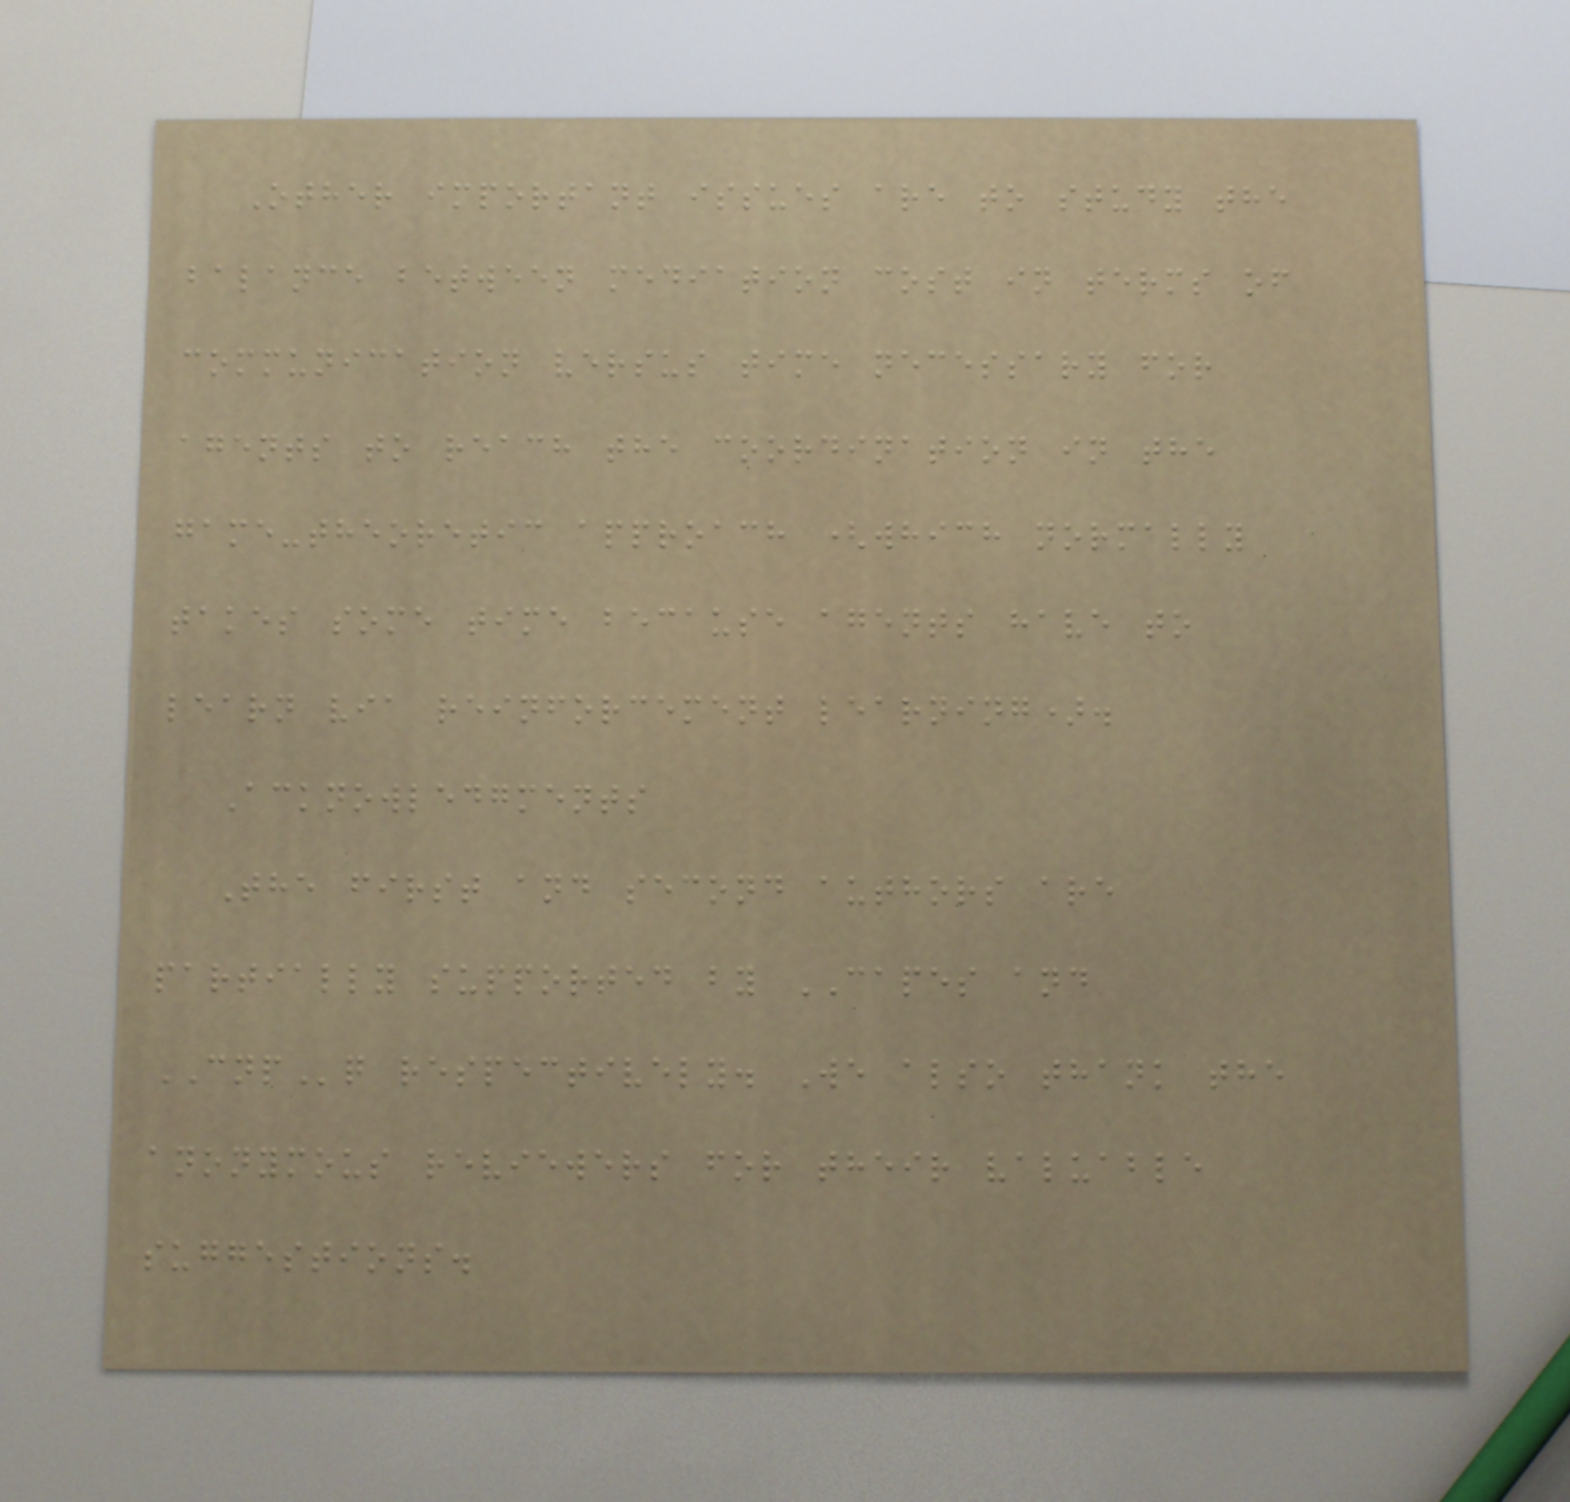Other important issues are to study the
balance between mediation cost in terms of
communication versus time necessary for
agents to reach the coordination in the
game-theoretic approach (which normally
takes some time because agents have to
learn via reinforcement learning).
Acknowledgments
The first and second authors are
partially supported by CAPES and
CNPq respectively. We also thank the
anonymous reviewers for their valuable
suggestions.
